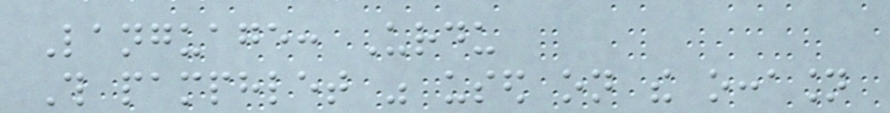Language: Urdu
This pamphlet was used on the occasion
